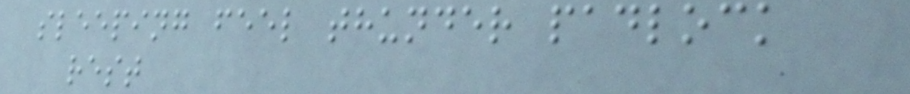sleeping feel thunder padlock
rest
